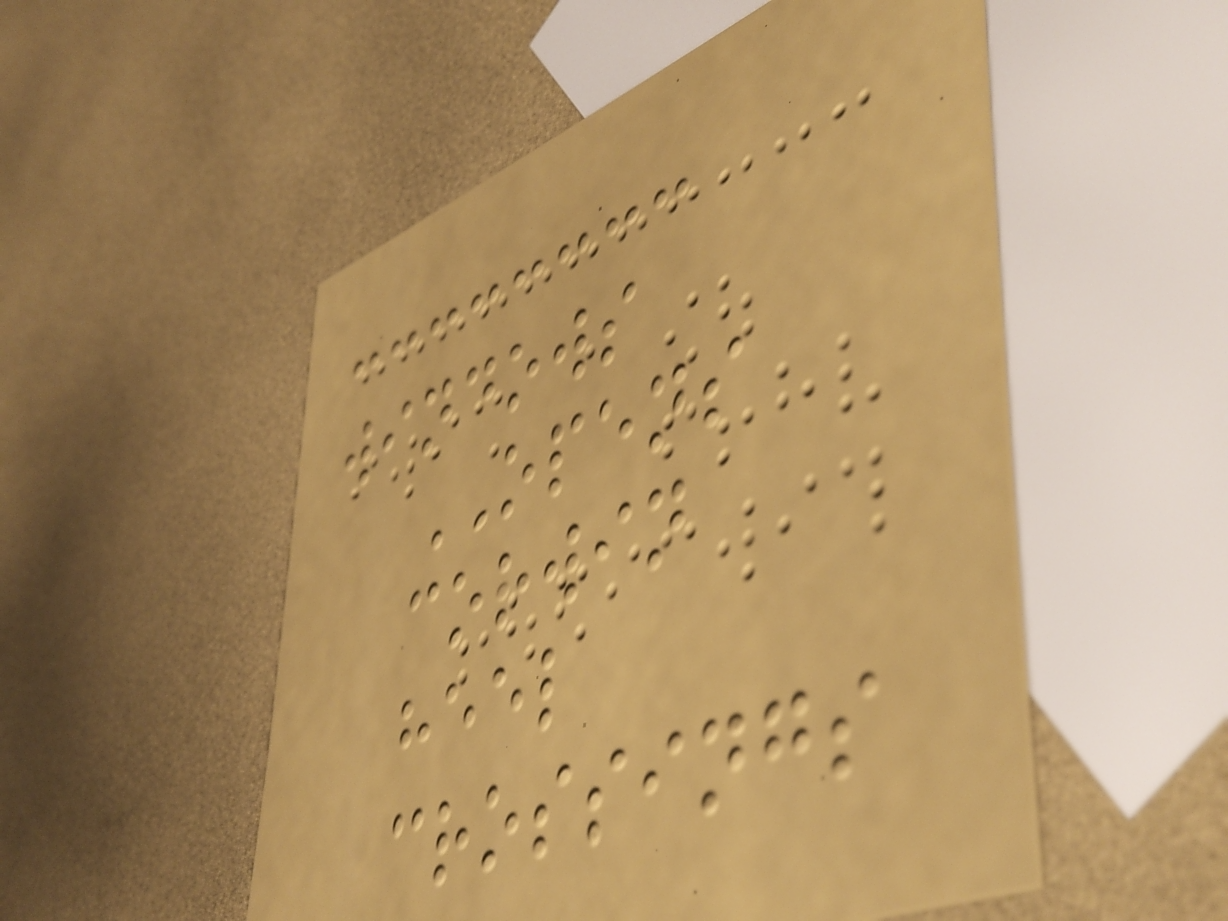windows
OPENS
corwin
heel
crossings
